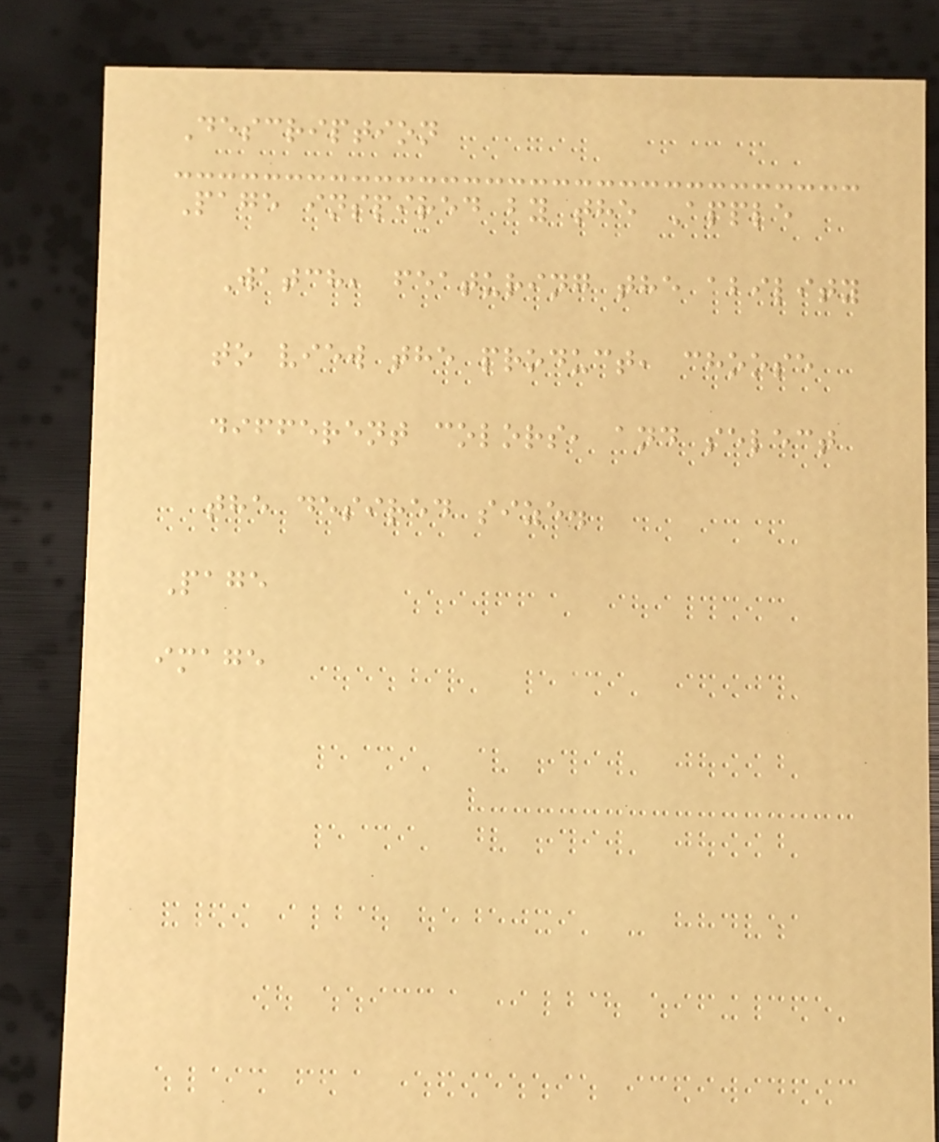Description
Page inspired by the Apple
Watch, featuring the ability
to view the product, choose
different colors, and select
the desired size.
Page
image
